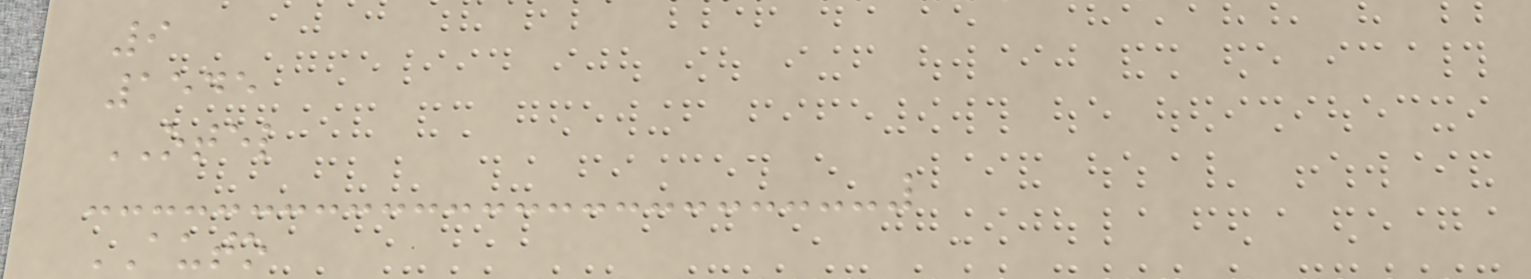9
1545
OTEL
AUTO
